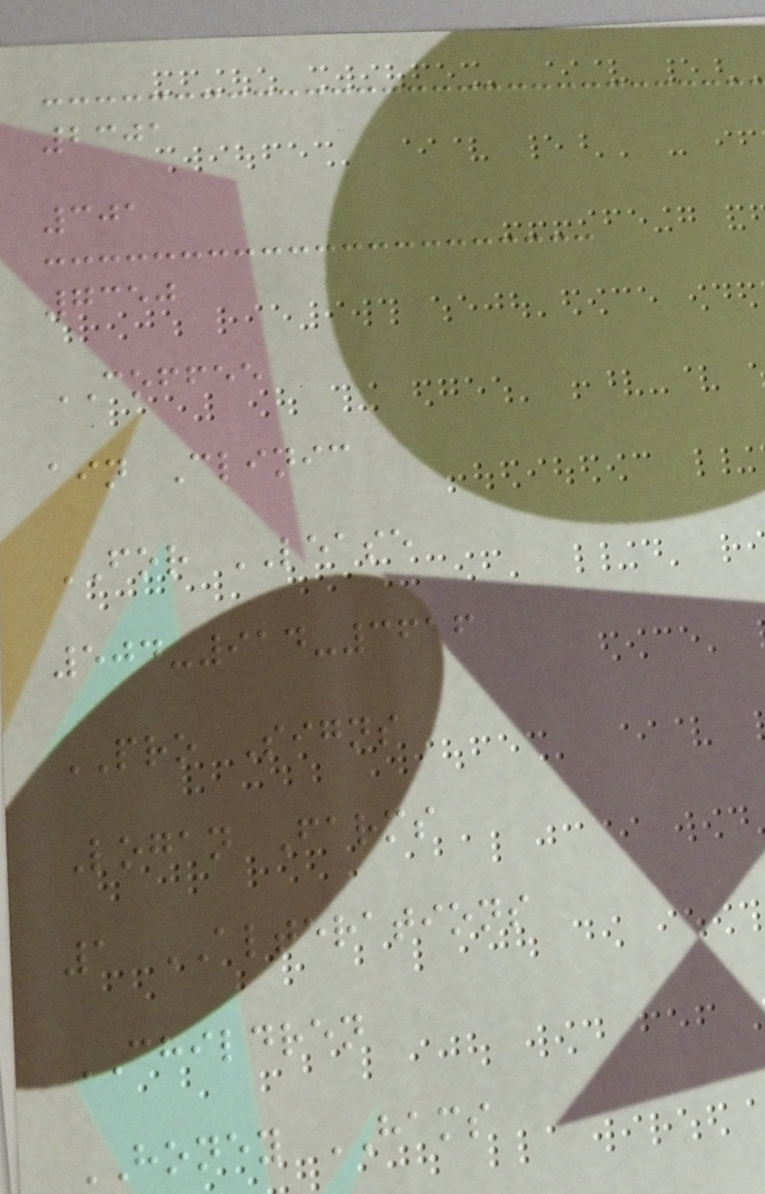2301
301
7350
COFFEE
ain Clinic
FOR LEASE
504-914-3616
PRO Signs
Logan Farms
1 ALTERATIONS
CHILDREN
HONEY HAMS
